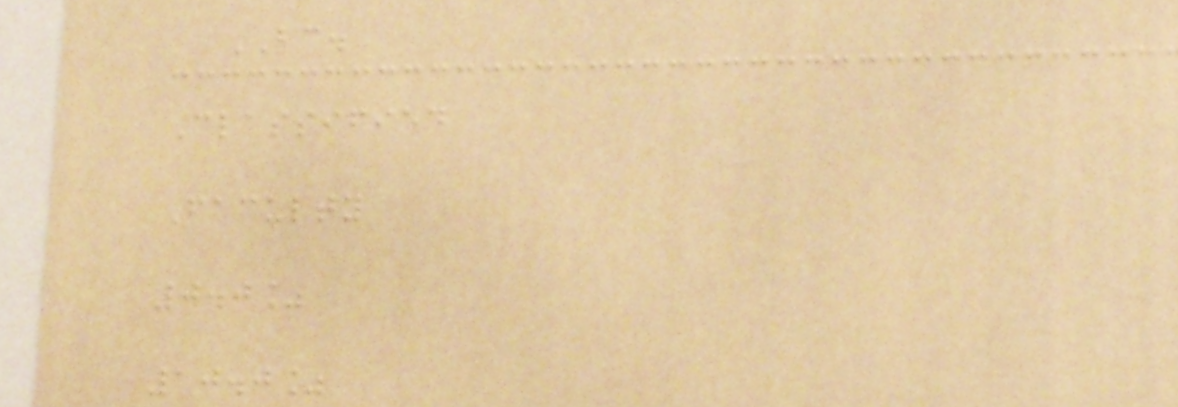BC.
Classified
Faculty
0.0%
10.0%
